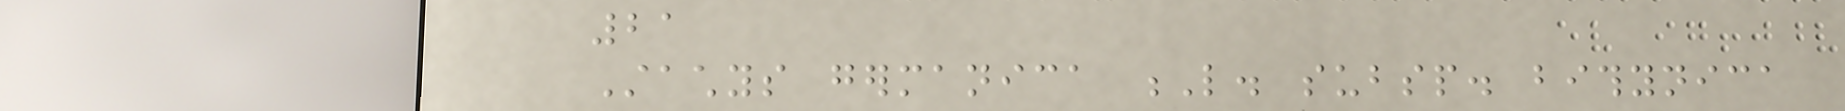21
Stachys germanica L. subsp. bithynica
